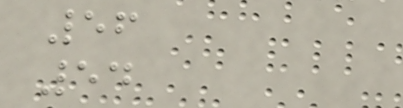56
54
